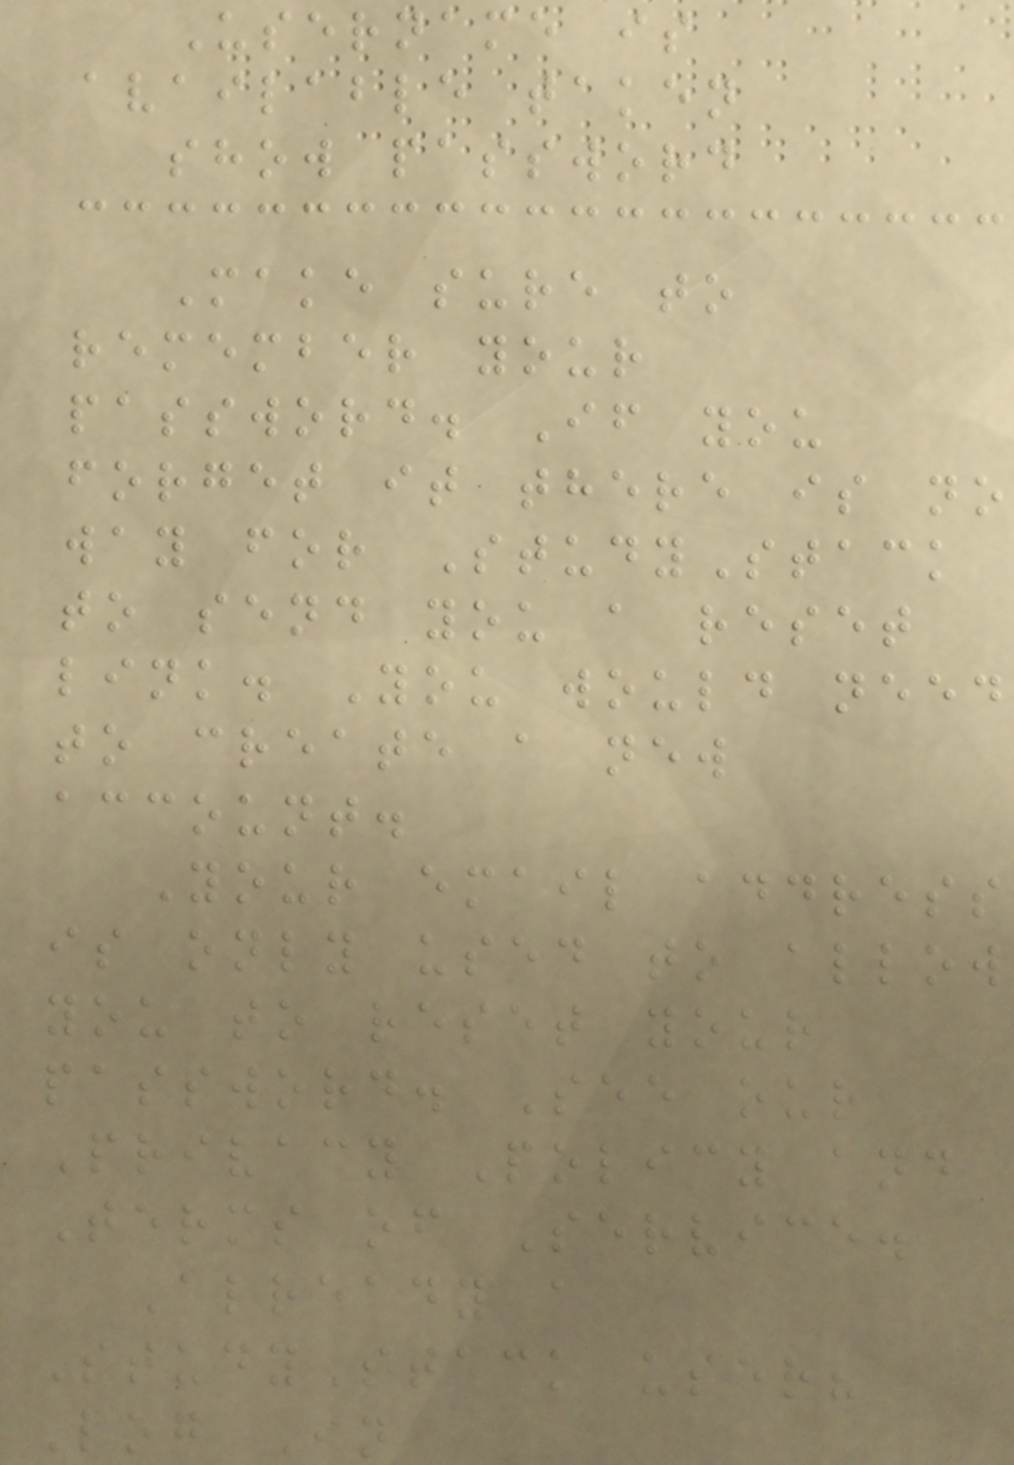Username is
available taken
show password
Make sure to
remember your
password. If you
forget it there is no
way for StudyStack
to send you a reset
link. You would need
to create a new
account.
Your email address
is only used to allow
you to reset your
password. See our
Privacy Policy and
Terms of Service.
Already a
StudyStack user?
Log In
